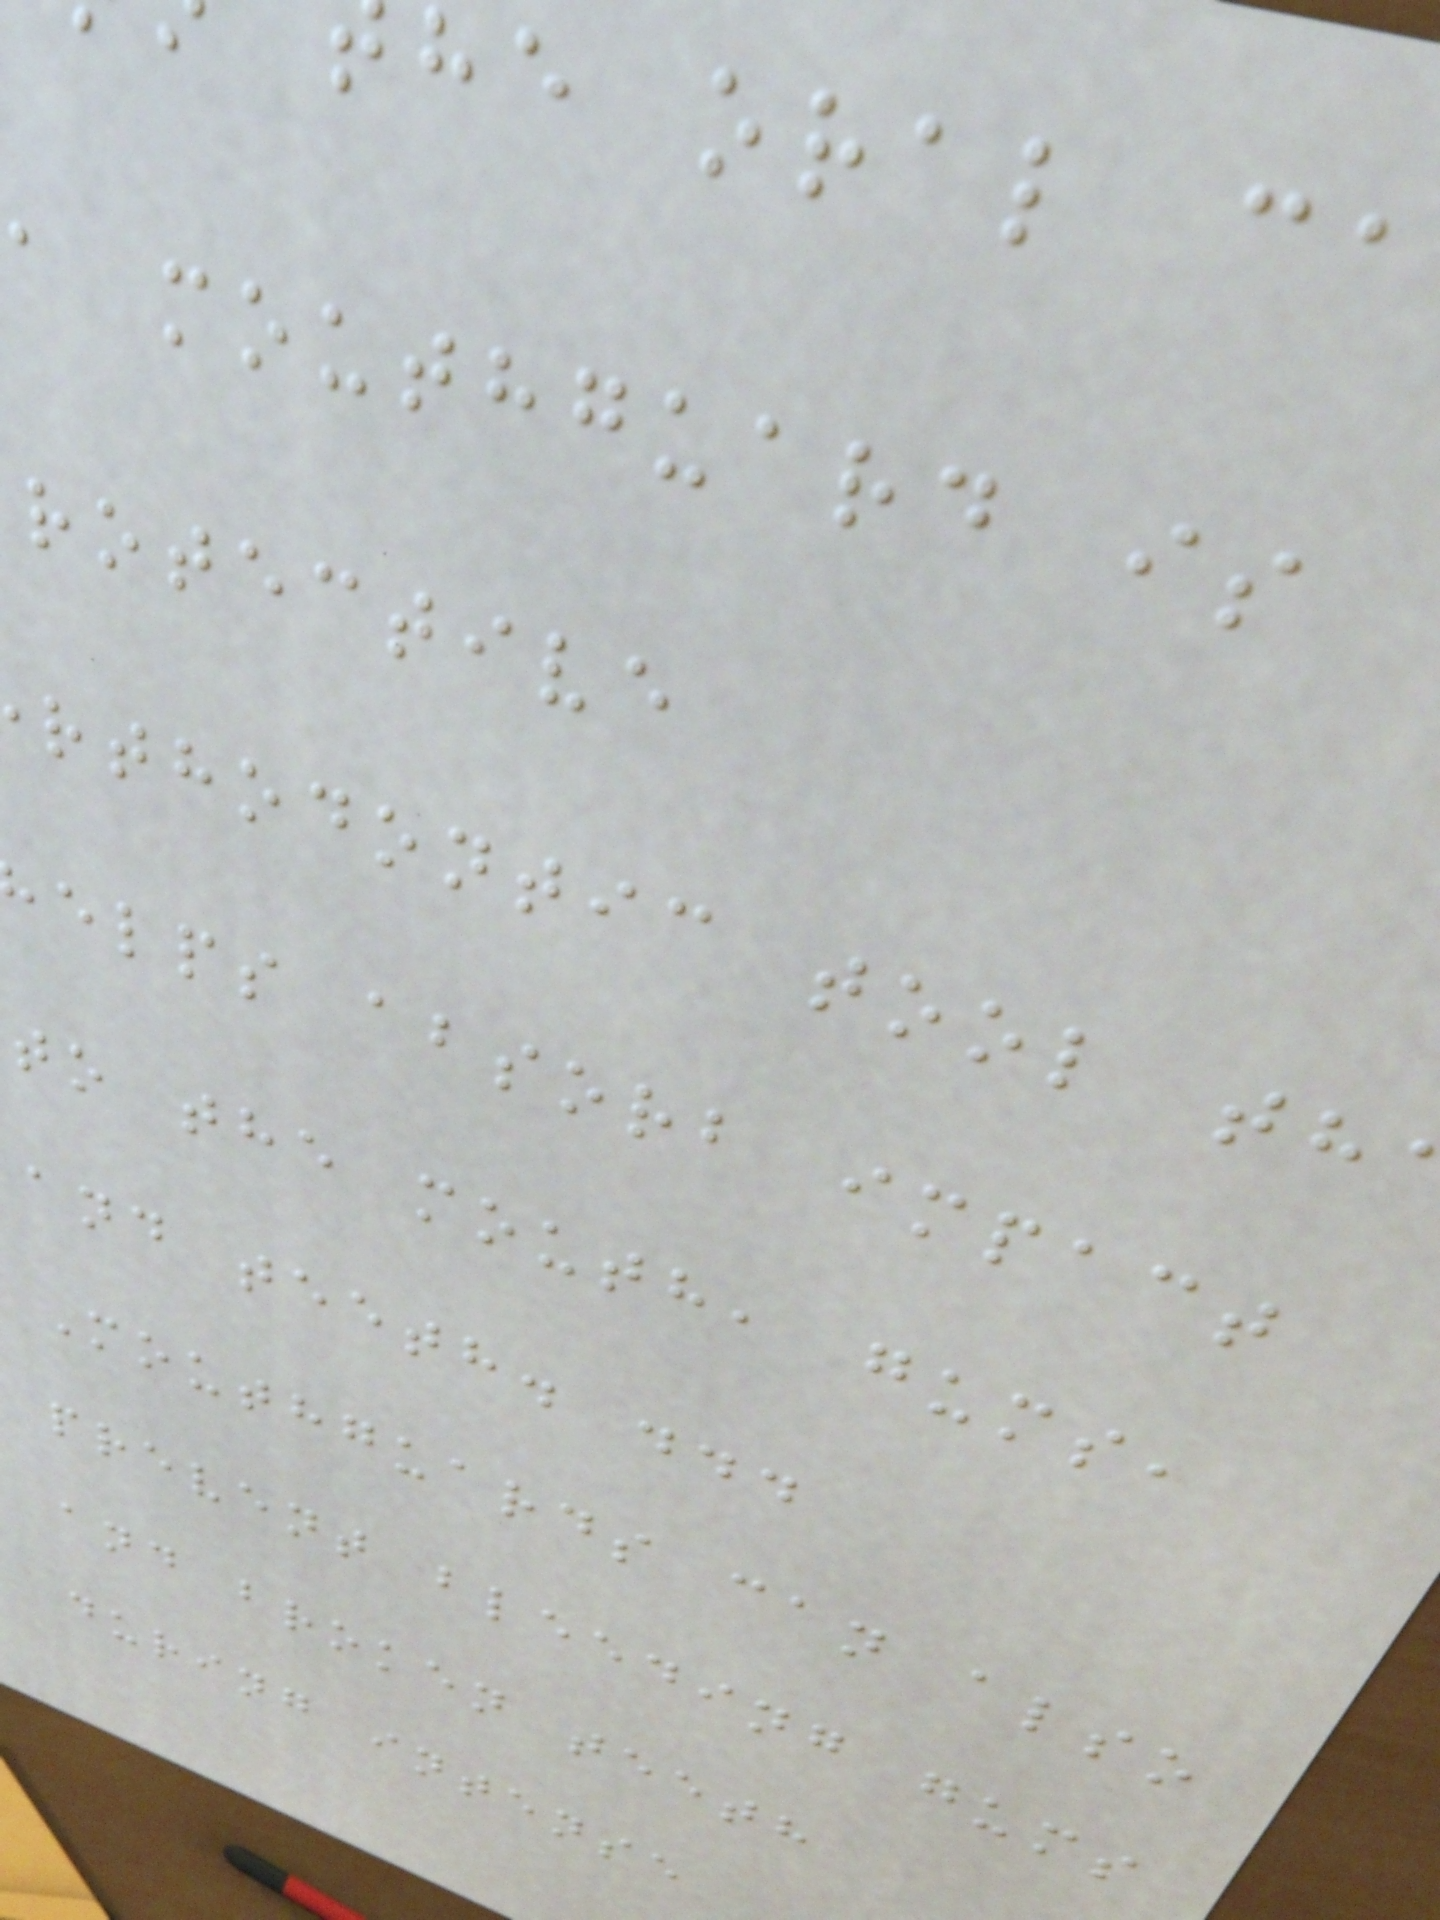he oral ca
a mouthguard is
rotective
rthodontic tool th
elps absorb impact
to the mouth, gums,
and teeth. ...
Mouthguards can also
prevent bleeding gums
and broken teeth
during intense
